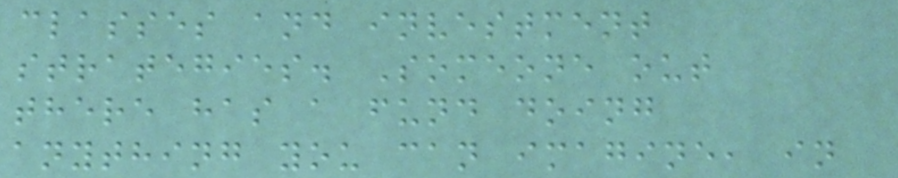classes and investment
strategies. Someone out
there has a fund doing
anything you can imagine, in
